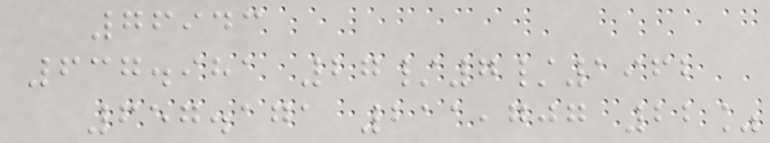76943
637.981 27/7/1962
657.171 211,707 22%
